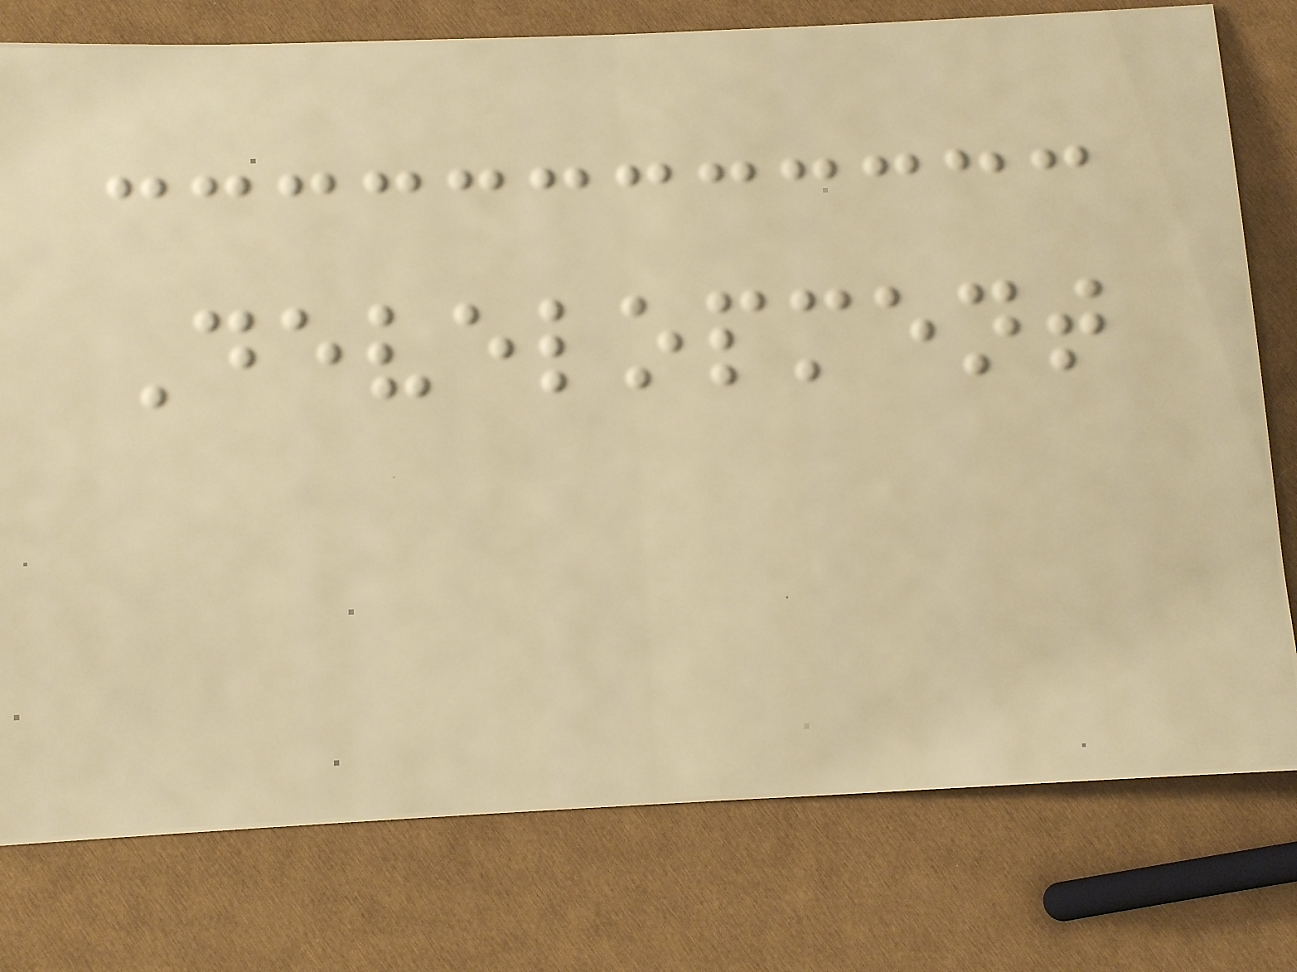Development
